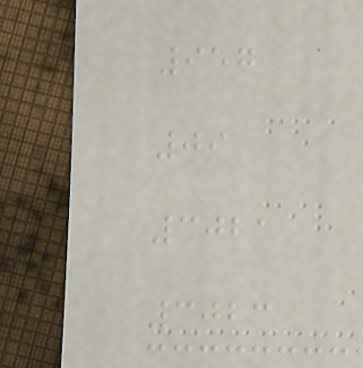957
09
3021
3023
